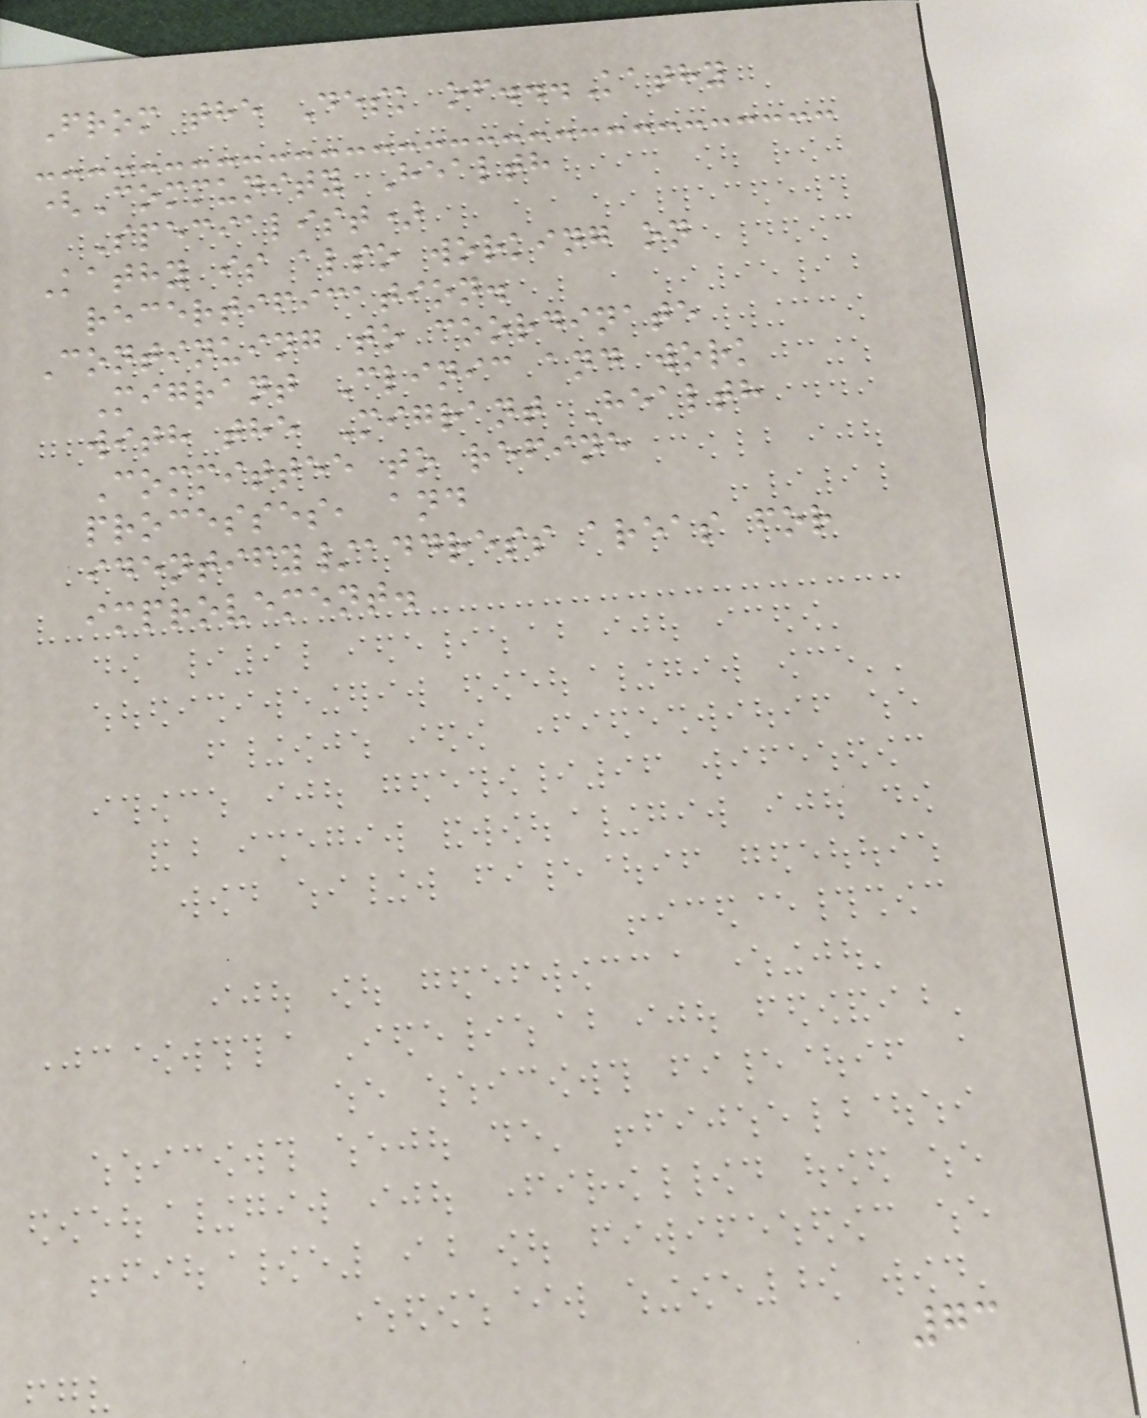From the Desk of...Kathy
(Community Health
Specialist)
Kathy is also working on
recertification.
Continuing to coordinate
Migrant Clinic and work
with the Migrant Health
Committee to refine
processes, and
identify/address areas for
improvement.
73
